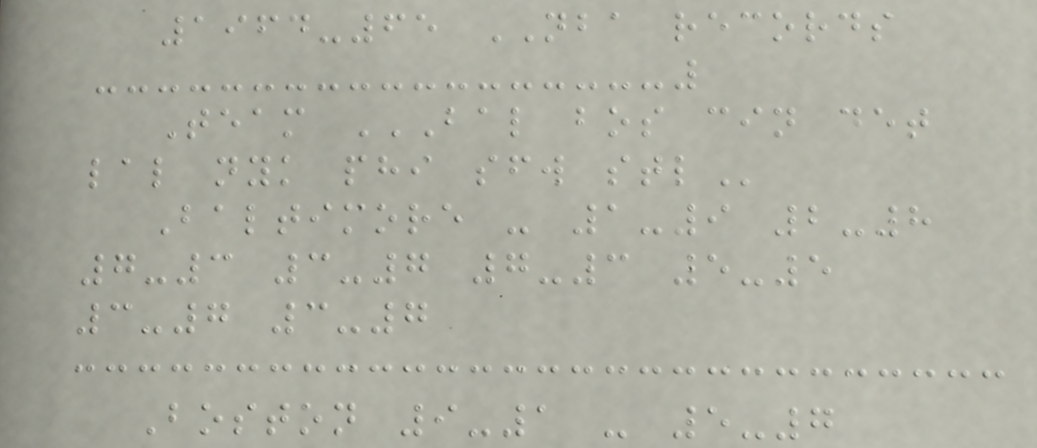1964-65 NBA records
Team BAL BOS CIN DET
LAL NYK PHI SFW STL
Baltimore - 1-9 2-8
7-3 3-7 7-3 5-5
3-7 3-7
Boston 9-1 - 5-7
